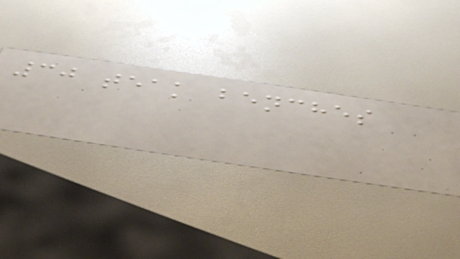30 teak benches
